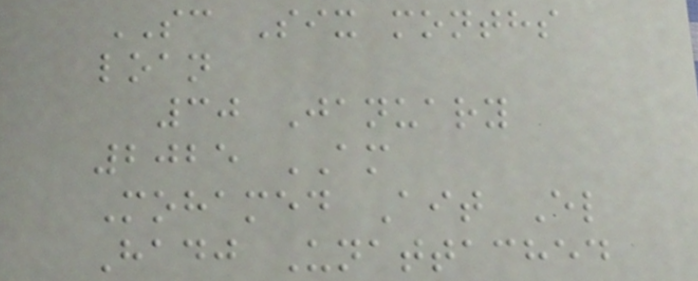SC Six months
loan
30 January
2025 AM
Mohamed Ait El
Hadj Unattached
